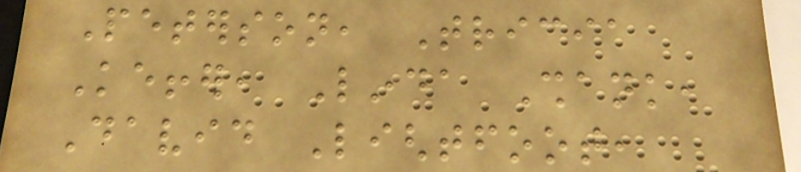Peterson, Tricia
Keffer, Linda Shank,
David Lightfoot,
